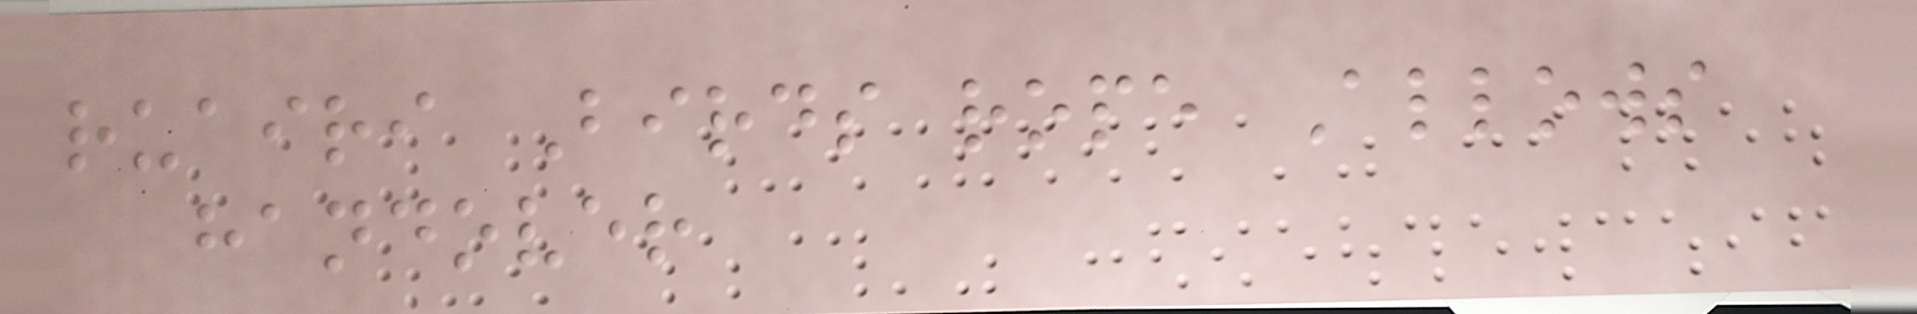ruairi Birds rope Allows
handover
